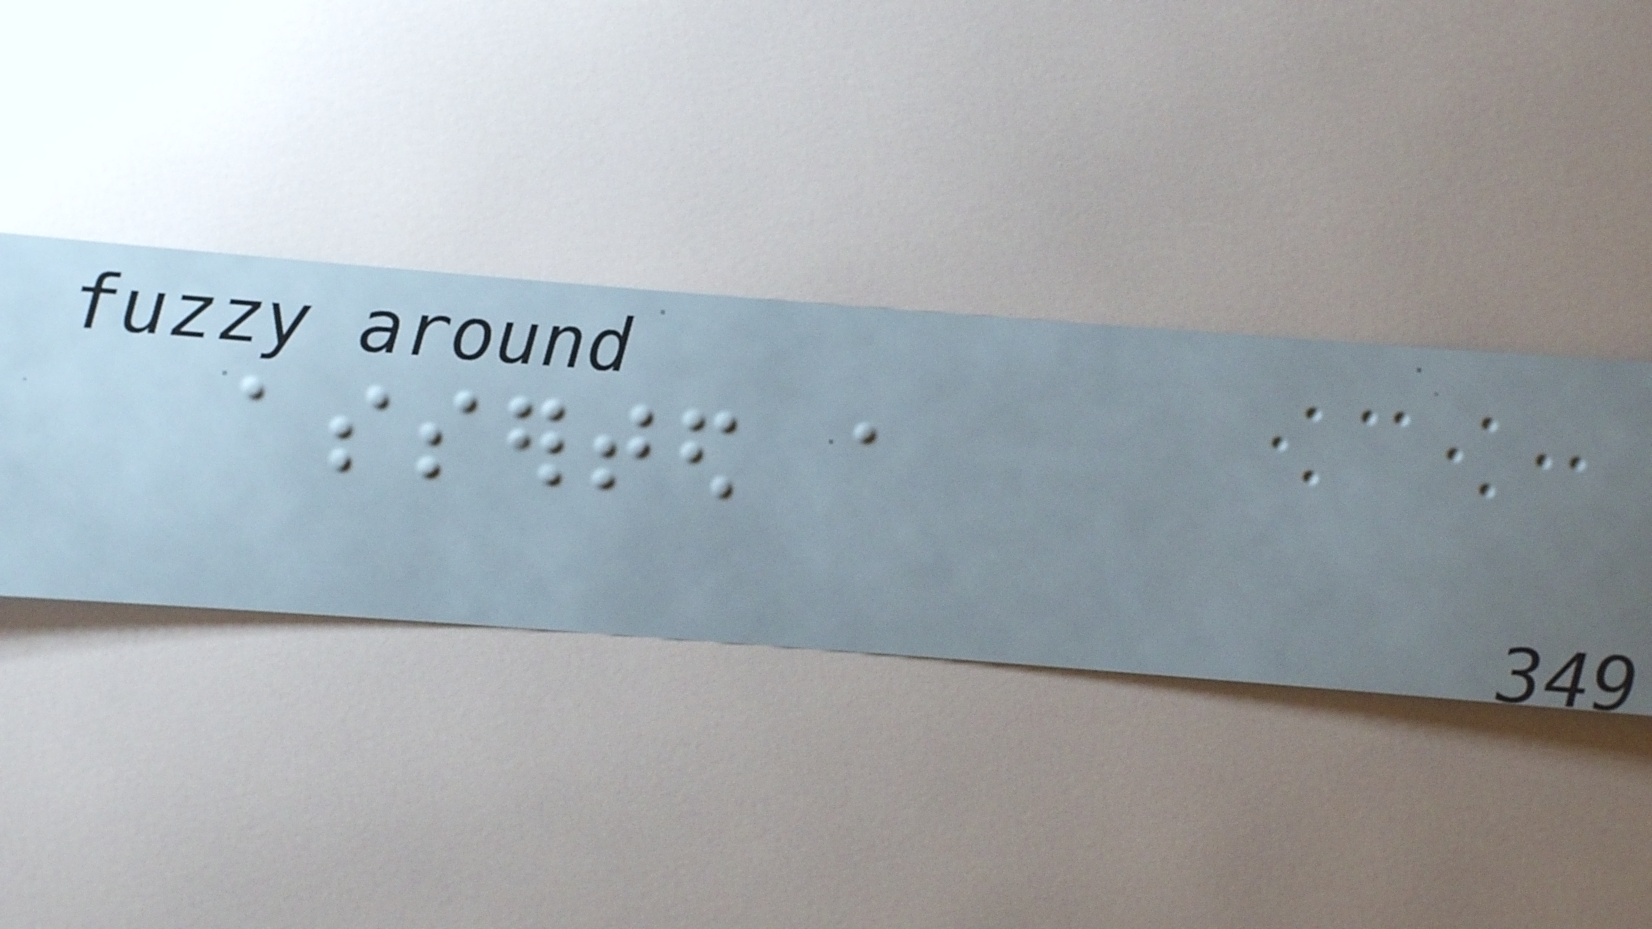asserted a
